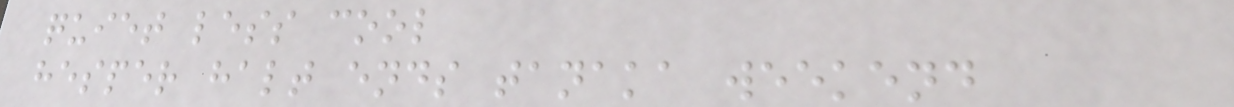quiet less cool
hesper halt ends tanaka weekend
